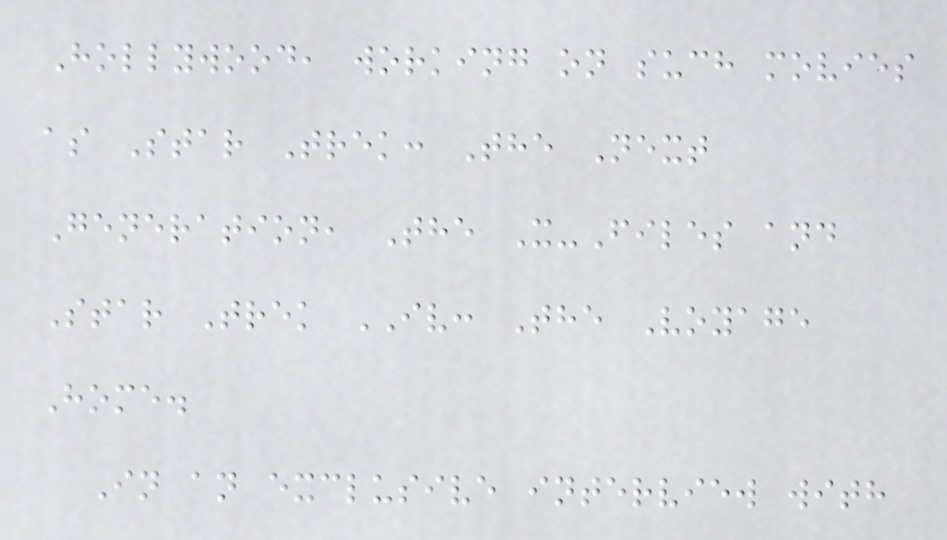Hollywood, working on such movies
as Star Trek: The Next
Generation, The X-Files and
Star Trek IV: The Voyage
Home.
In an exclusive interview with
